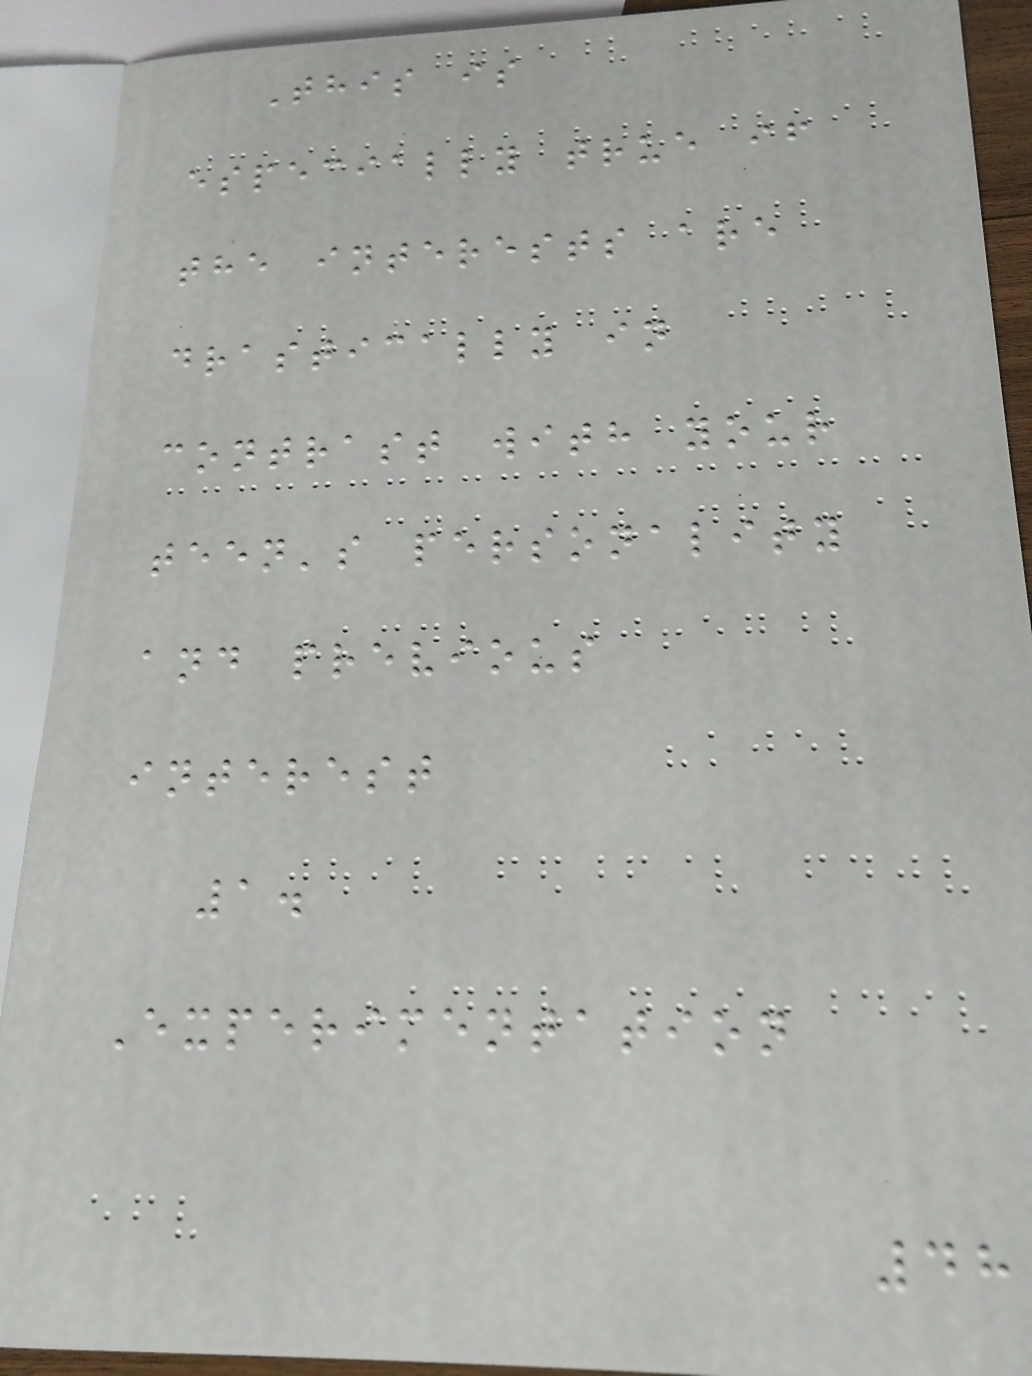This is
especially true if
the interests are
drastically in
contrast with your
teen's personality
and previous
interest
1.
Experimentation
48
